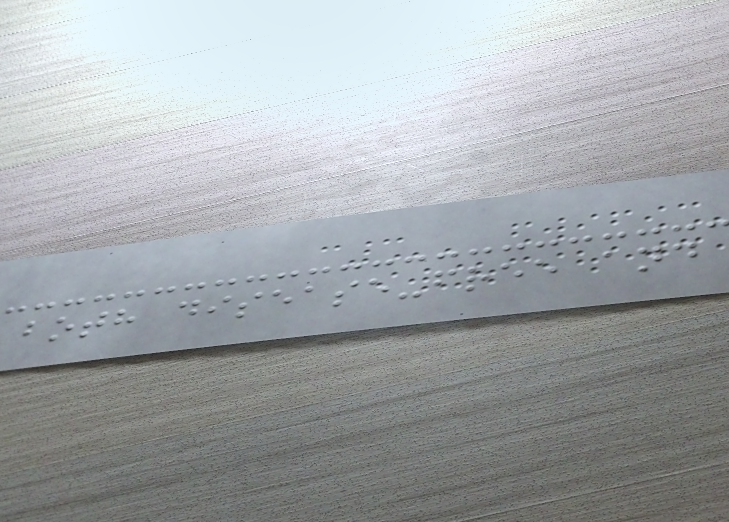both disease-free and
